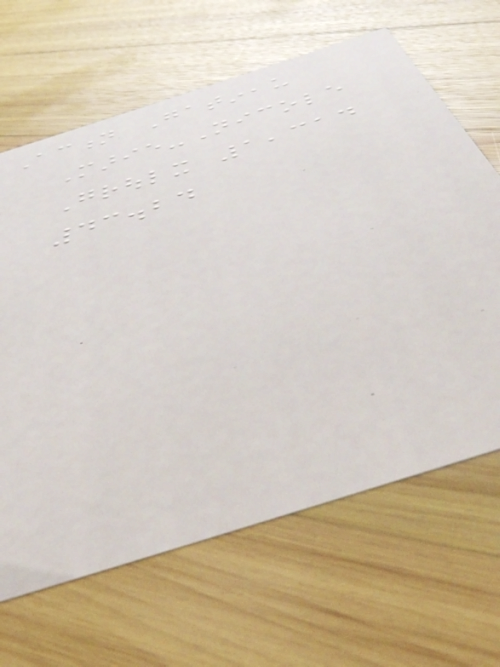Action Gatineau
Marie-Nicole
Groulx 1,314
43.24
